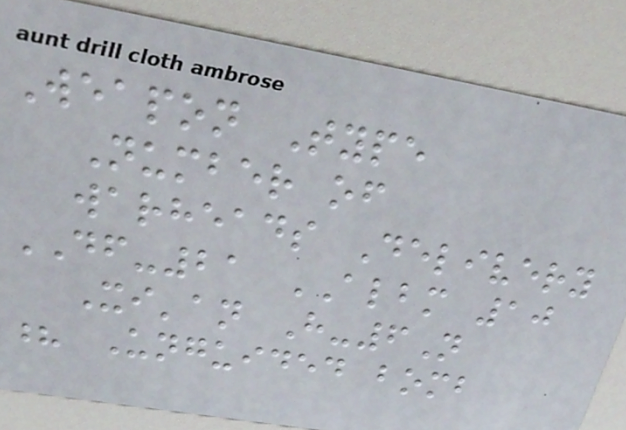Weapon Type
Number of
warheads Delivery
DF-21 ALBM 10
Xi'an H-6N
? Unguided bomb
